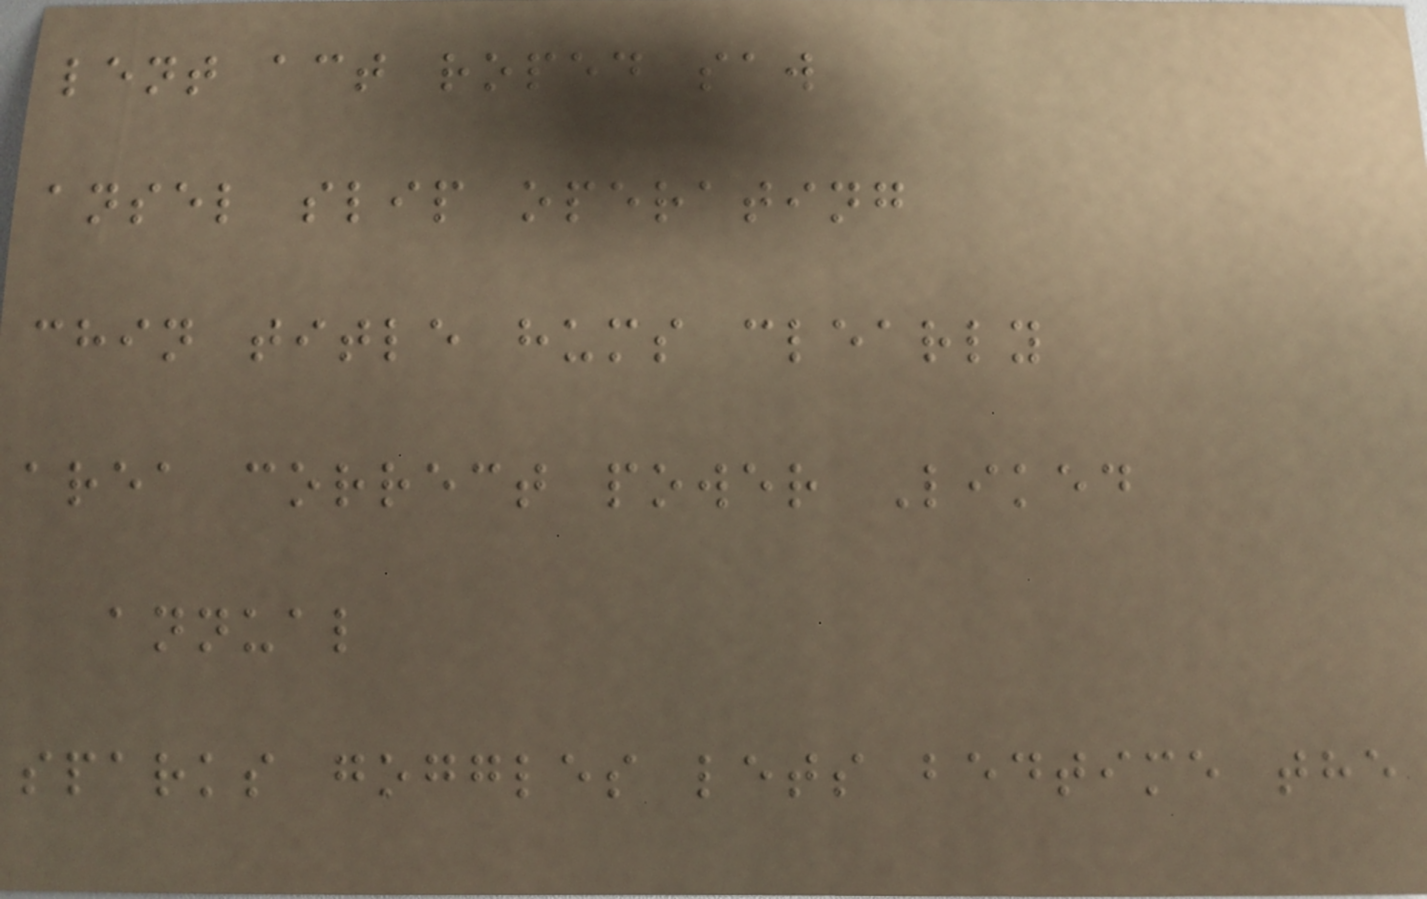lent act roped saw
ansel slip operating
chin title hums clearly
area correct power Liked
annual
sparks goggles lets bedtime the
